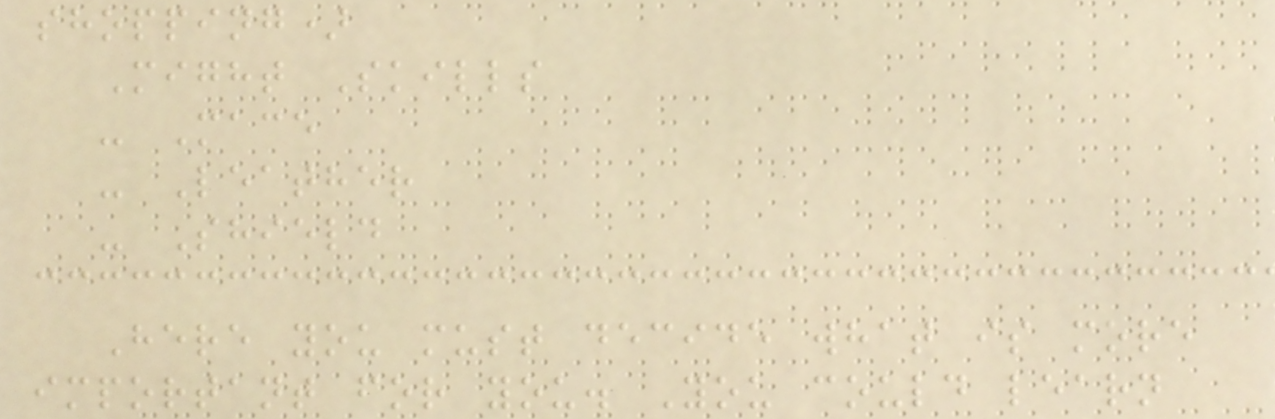shopping)
Might Skills
- Mace
- Leather
- Shield
Here you must decide what is more
important for you. You could learn
